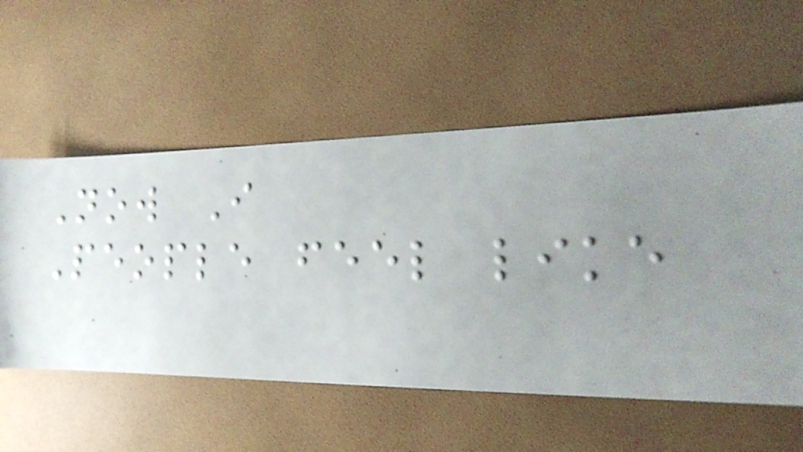Now I
People feel like
